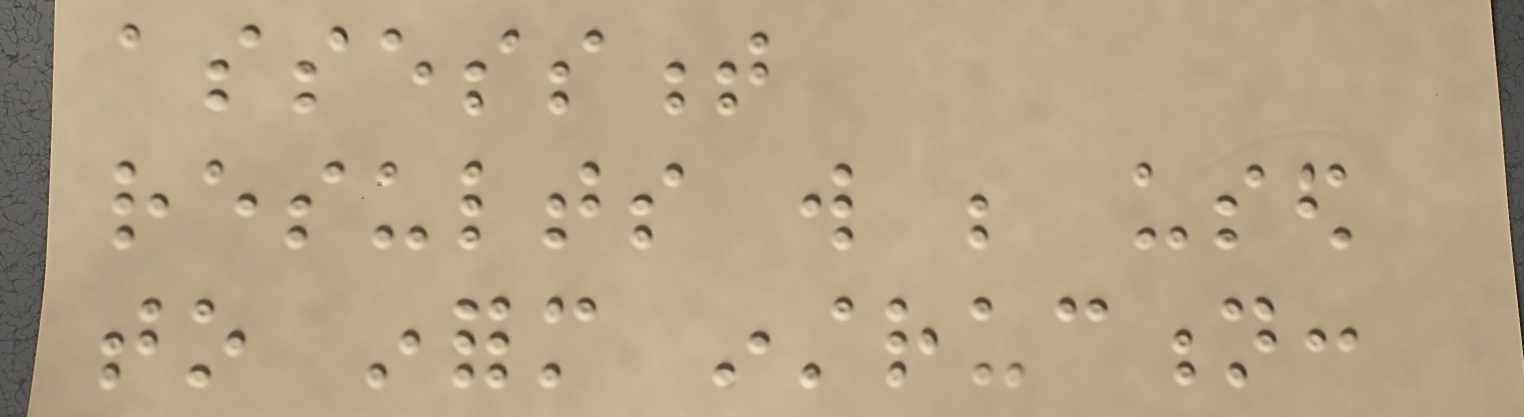assessment
results will be used
to inform instruction:
